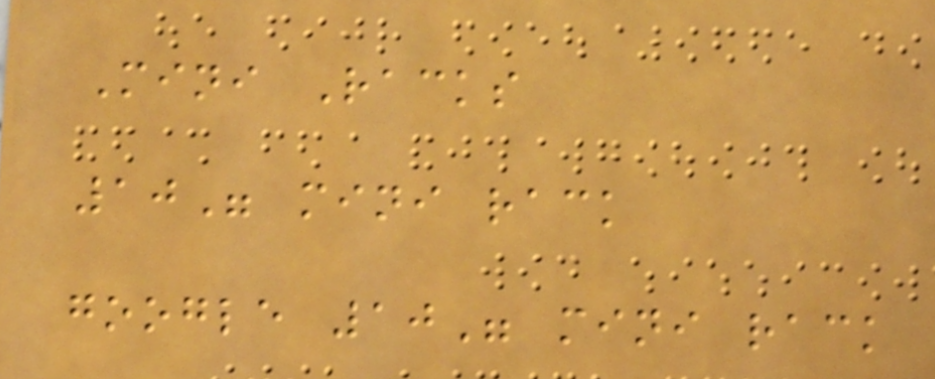Mini Racks
10" mini rack
google 10" mini rack
